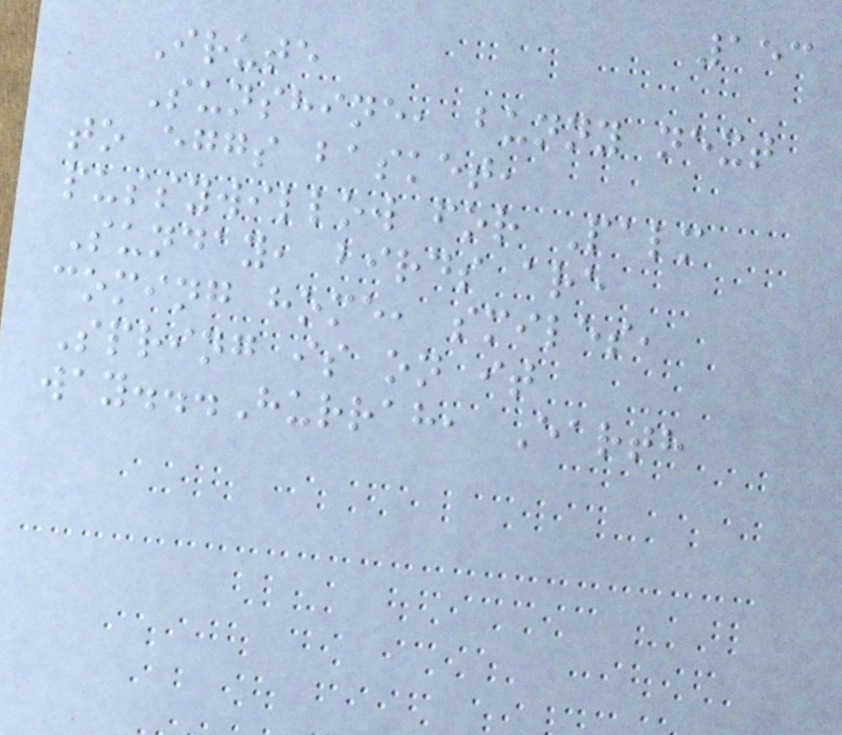153
Irute
Sunshine, bunny next
to eggs basket,
pussywillow for Palm
Sunday, birds are
coming home, smiles,
Spring is on it
way...Hurrah, Earth
